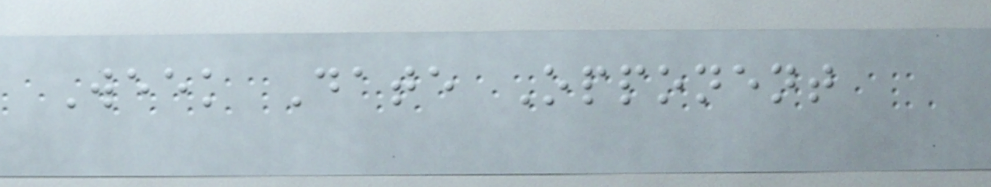Week Date Opponent
